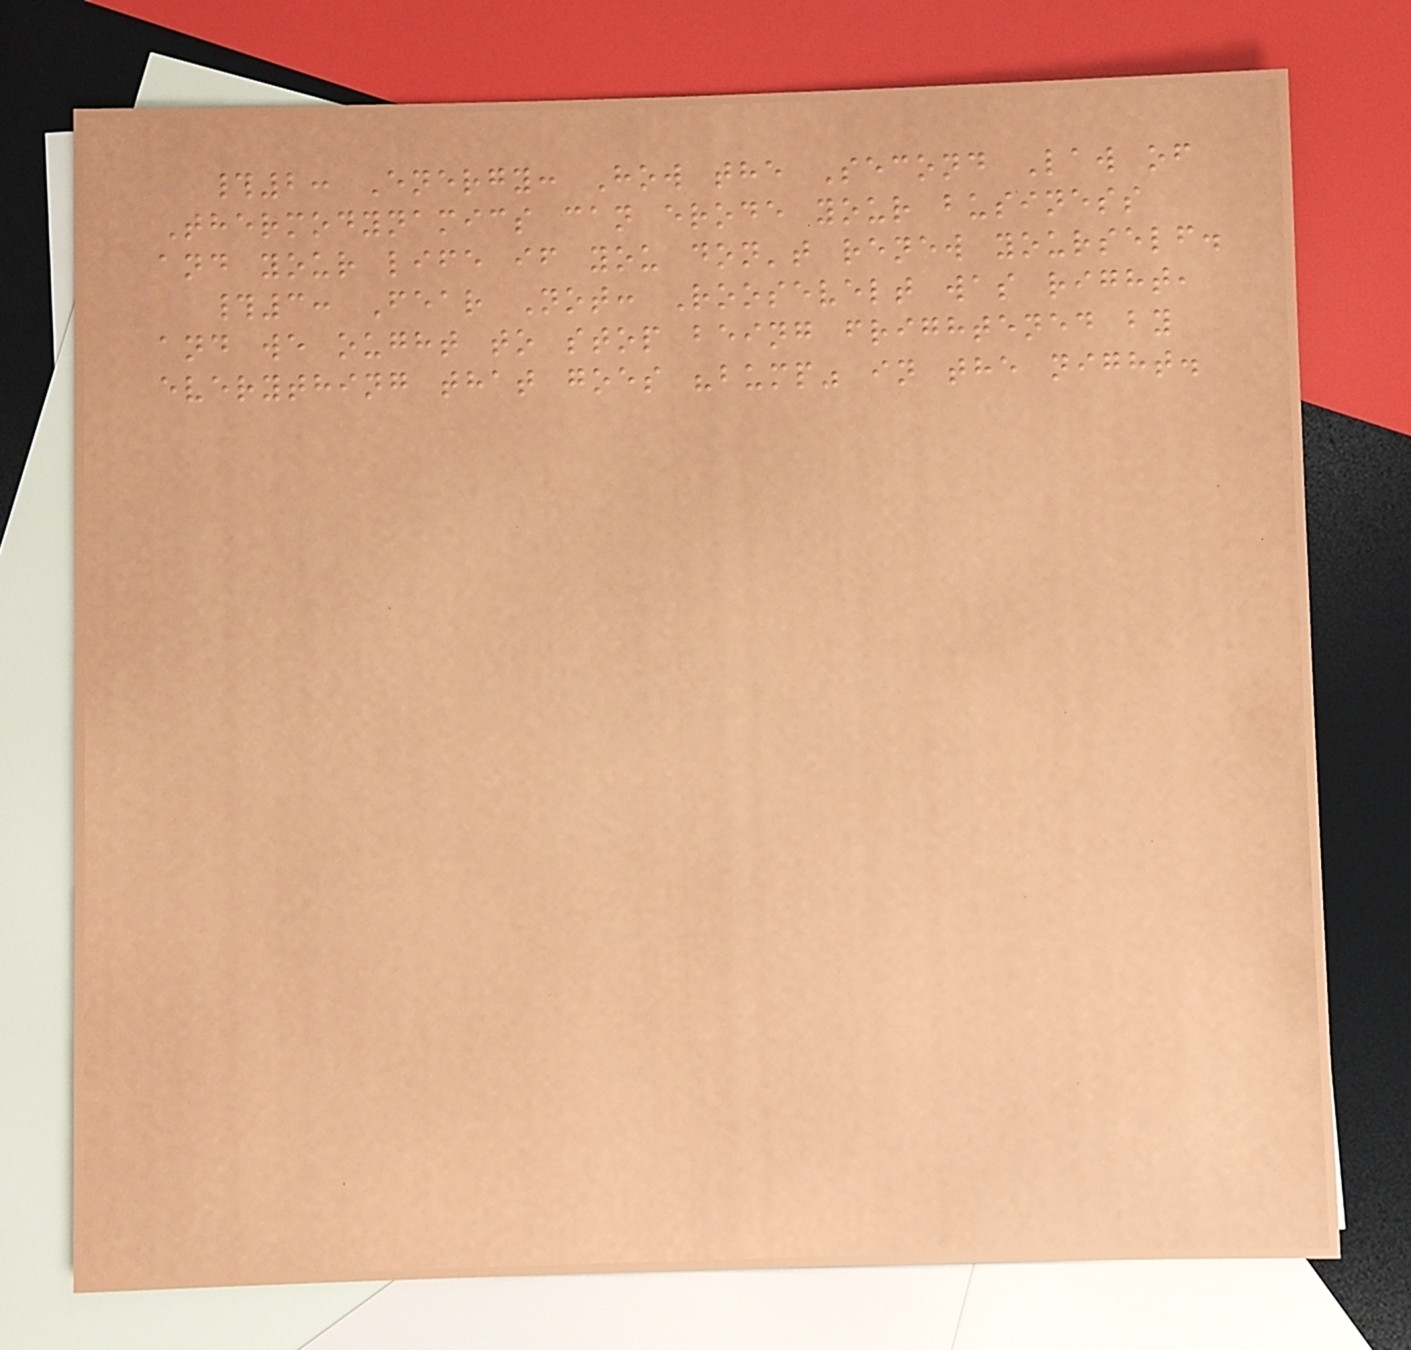#2: Energy: How the Second Law of
Thermodynamics can erode your business
and your life if you don't renew yourself.
#3: Fear Not: Roosevelt was right,
and we ought to stop being frightened by
everything that goes "bump" in the night.
